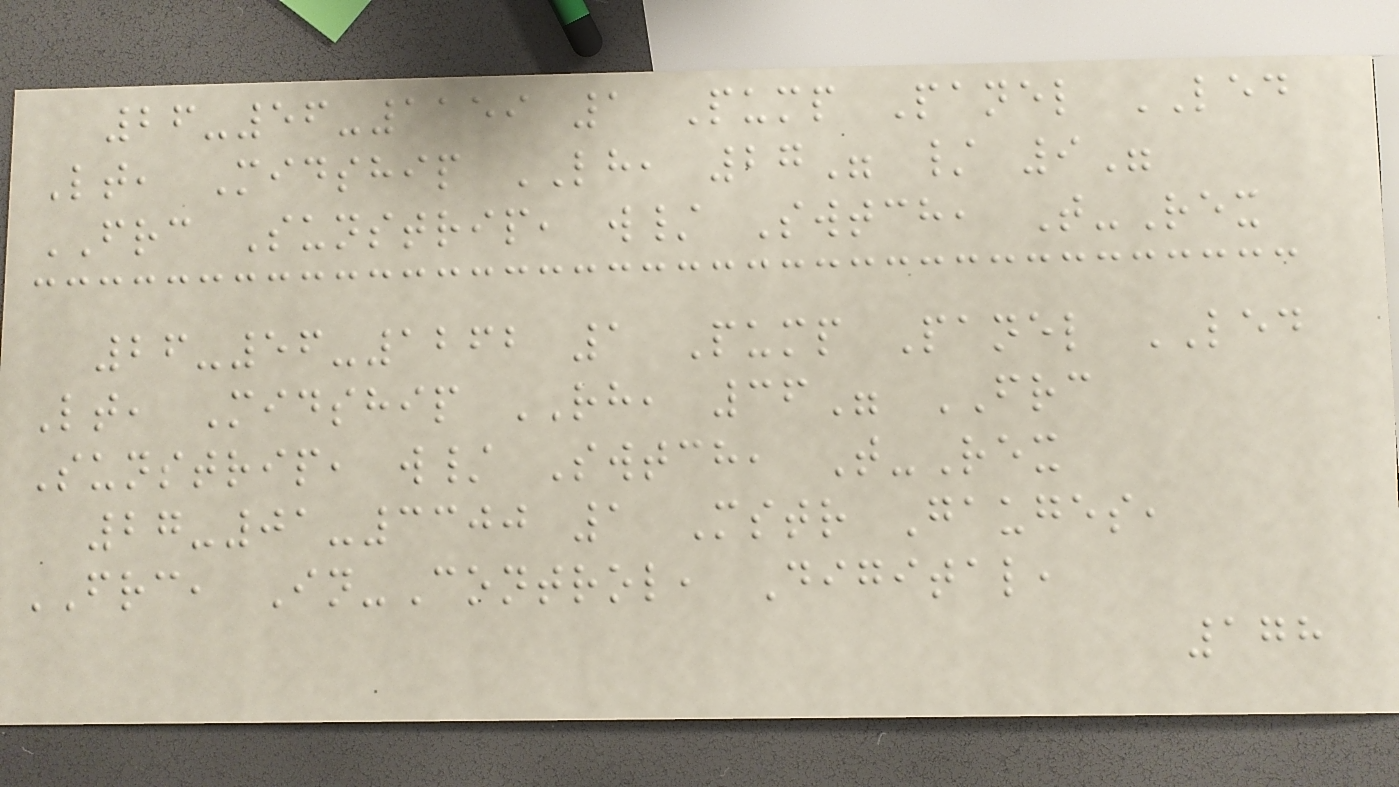26-56-1159 1 Pump Panel LED
Lt, Midship LH, 27" / 9"
FRC Sunstrip, w/ Swtch, T-Rex
26-56-1262 1 Pump Panel LED
Lt, Midship RH, 36" FRC
Sunstrip, w/ Swtch, T-Rex
27-01-3300 1 Mstr Gauges,
FRC, In-Control, Digital,
178
